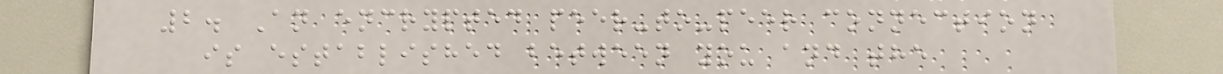2. An encrypted peer-to-peer connection
is established between you and the
